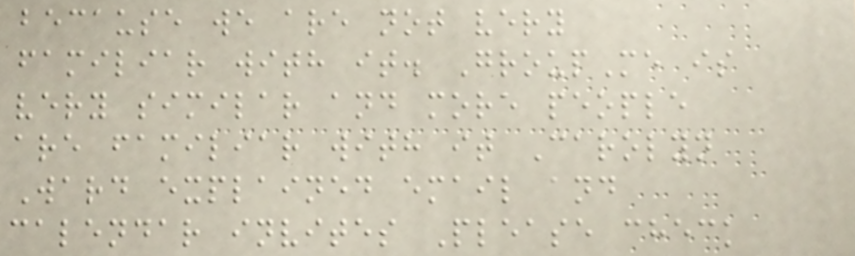because we are not very
familiar with it. GroupMe is
very similar and more people
are familiar with it Carolyn
Ward explained email and
calendar invites Please check
